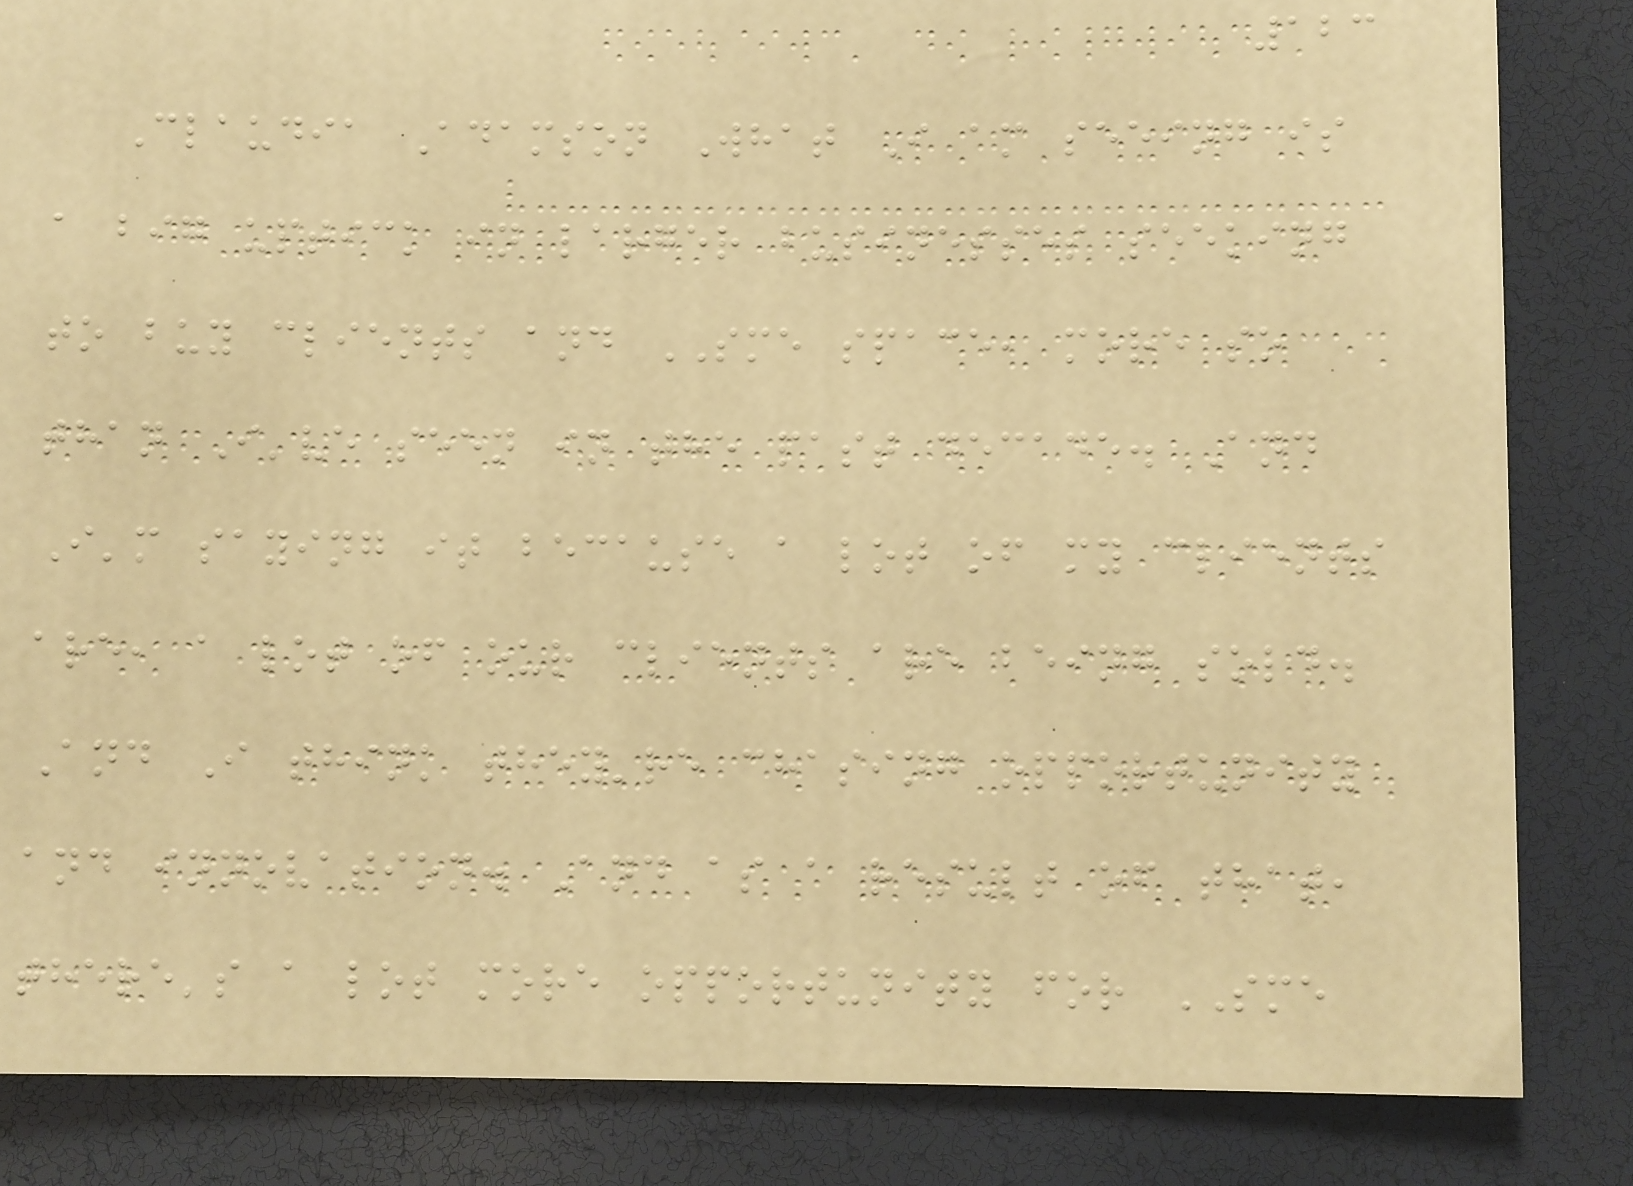123
Claudia Adamson What I am seeing is
a big uptick in larger businesses seeking
to buy clients and SME space, more so
than I've seen in the past decade. And
I'm saying it because a lot of my clients
are, a lot of our clients are being sold.
And I think they're chasing opportunity
and innovation. And as a result of that,
there's a lot more opportunity for SME
